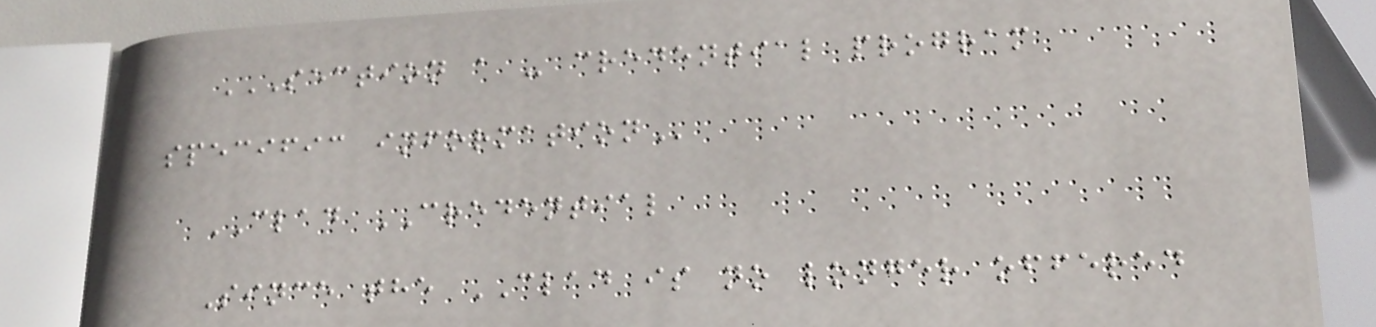SECTION A - CREDENTIAL PROGRAM
SPECIFIC INFORMATION
CLAD CREDENTIAL
Since the CLAD is no longer offered
